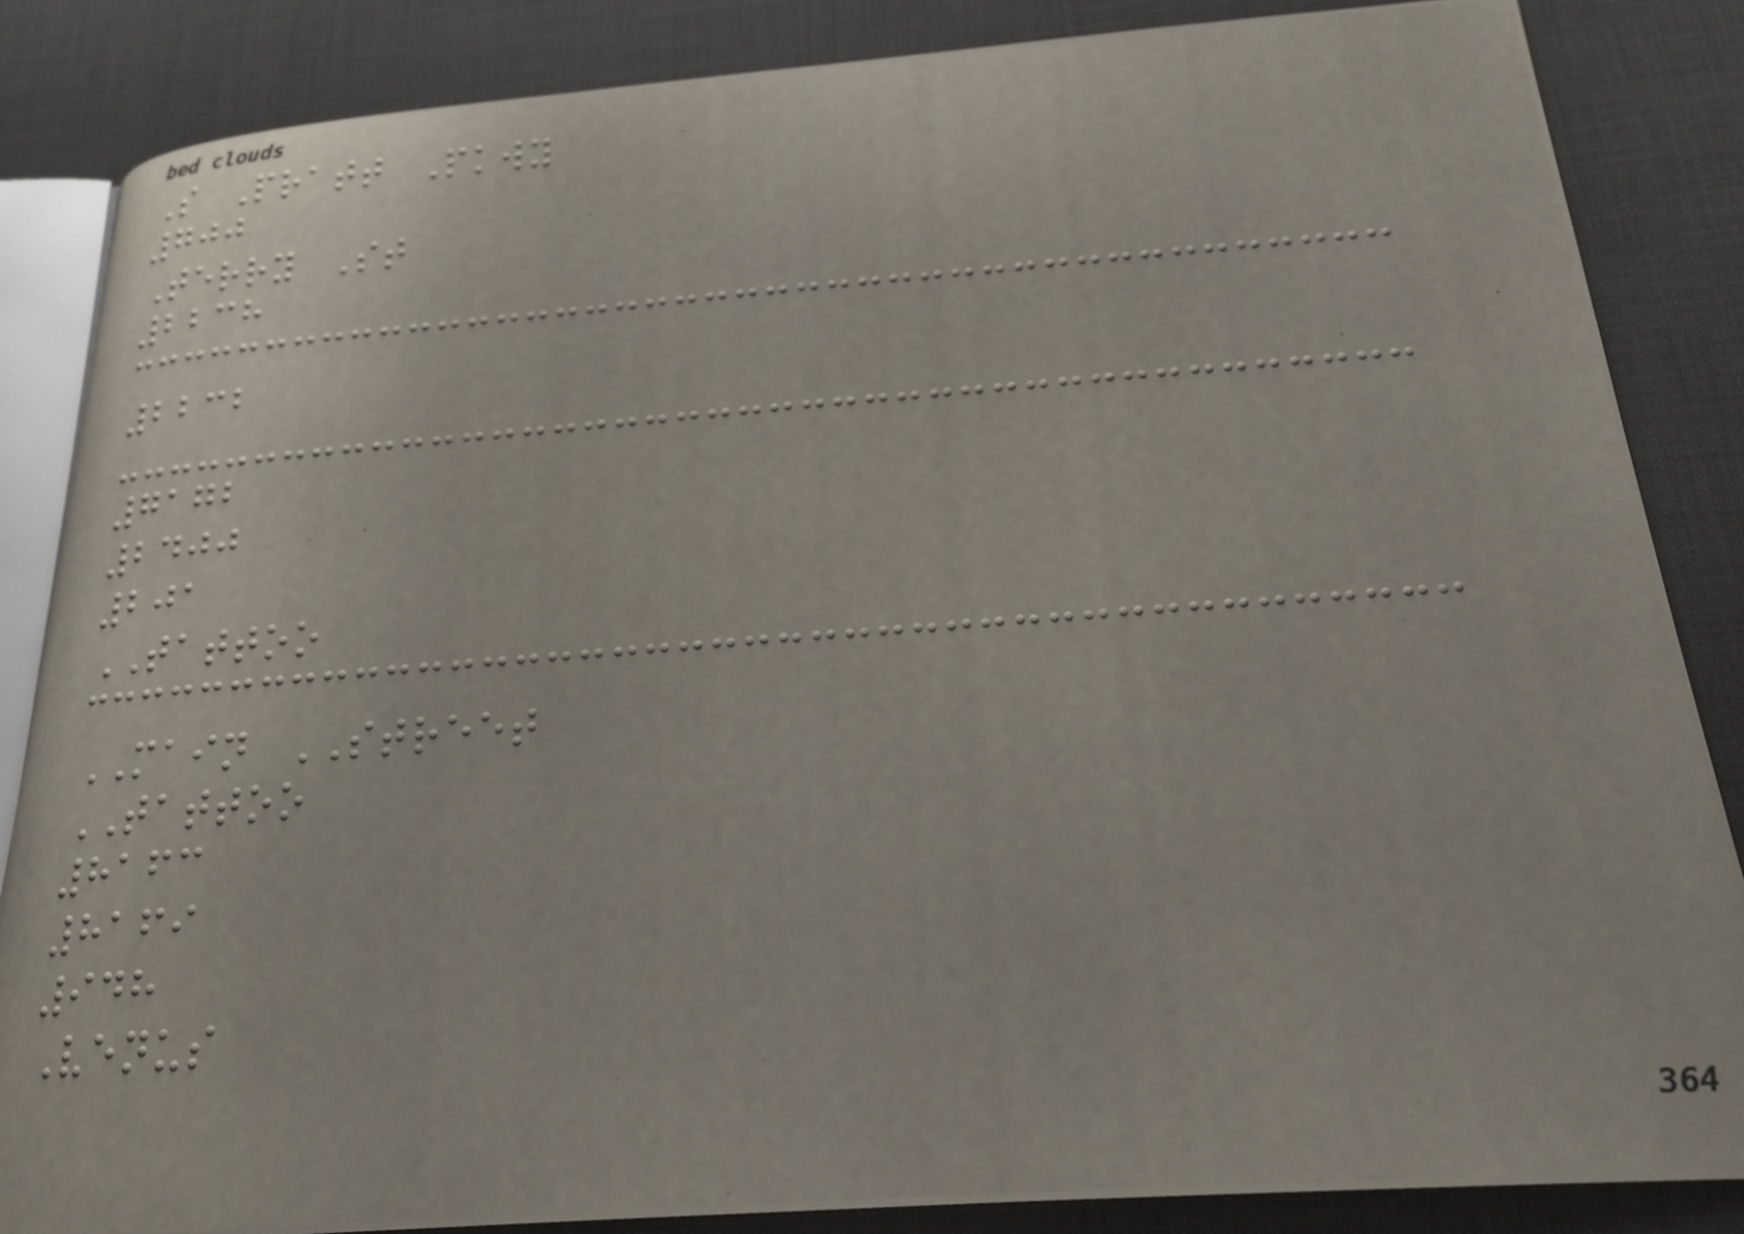S Pratt Pkwy
700
Terry St
2238
2232
7172
2400
201
TATTOO
MAIN STREET
TATTOO
8163
8169
948
Venus
